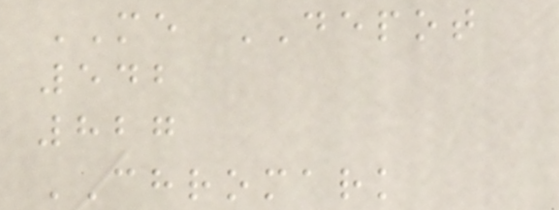ME DEPOT
542
827
CHROMARK
